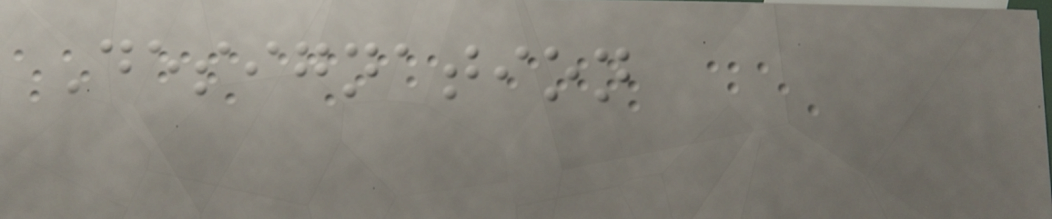Designation
